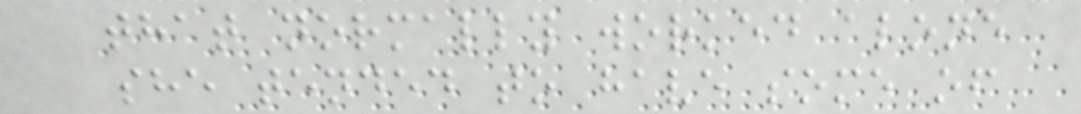that normally worked alone
she tended to have some of
